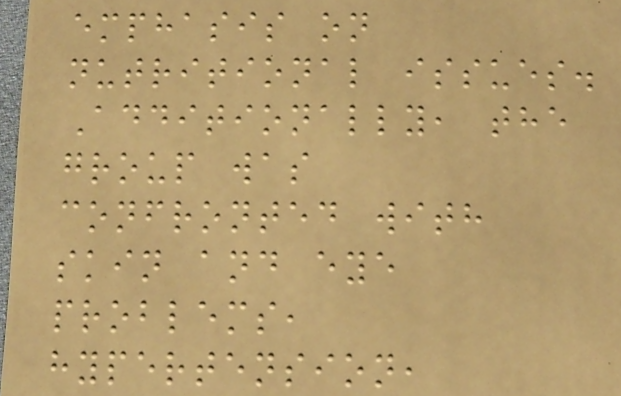emphasis on
nutritional issues.
Additionally, the
group was
confronted with
skin and eye
problems,
hypertension,
